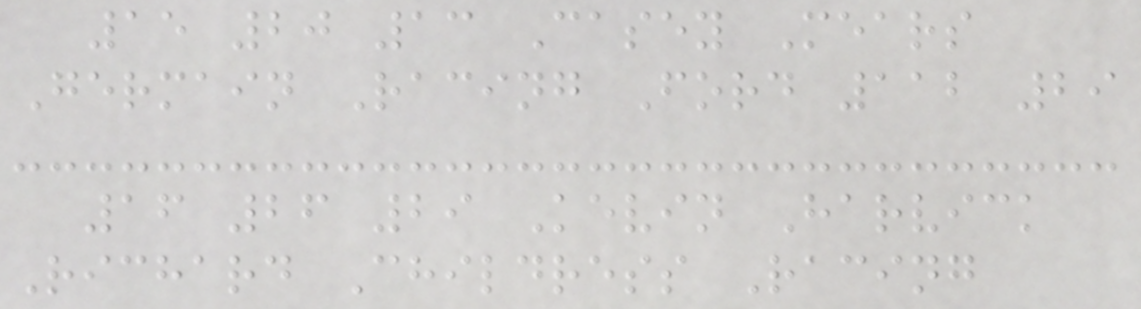15 20 13 Casey Mears
Germain Racing Ford 112 29
16 26 29 Kevin Harvick
Richard Childress Racing
